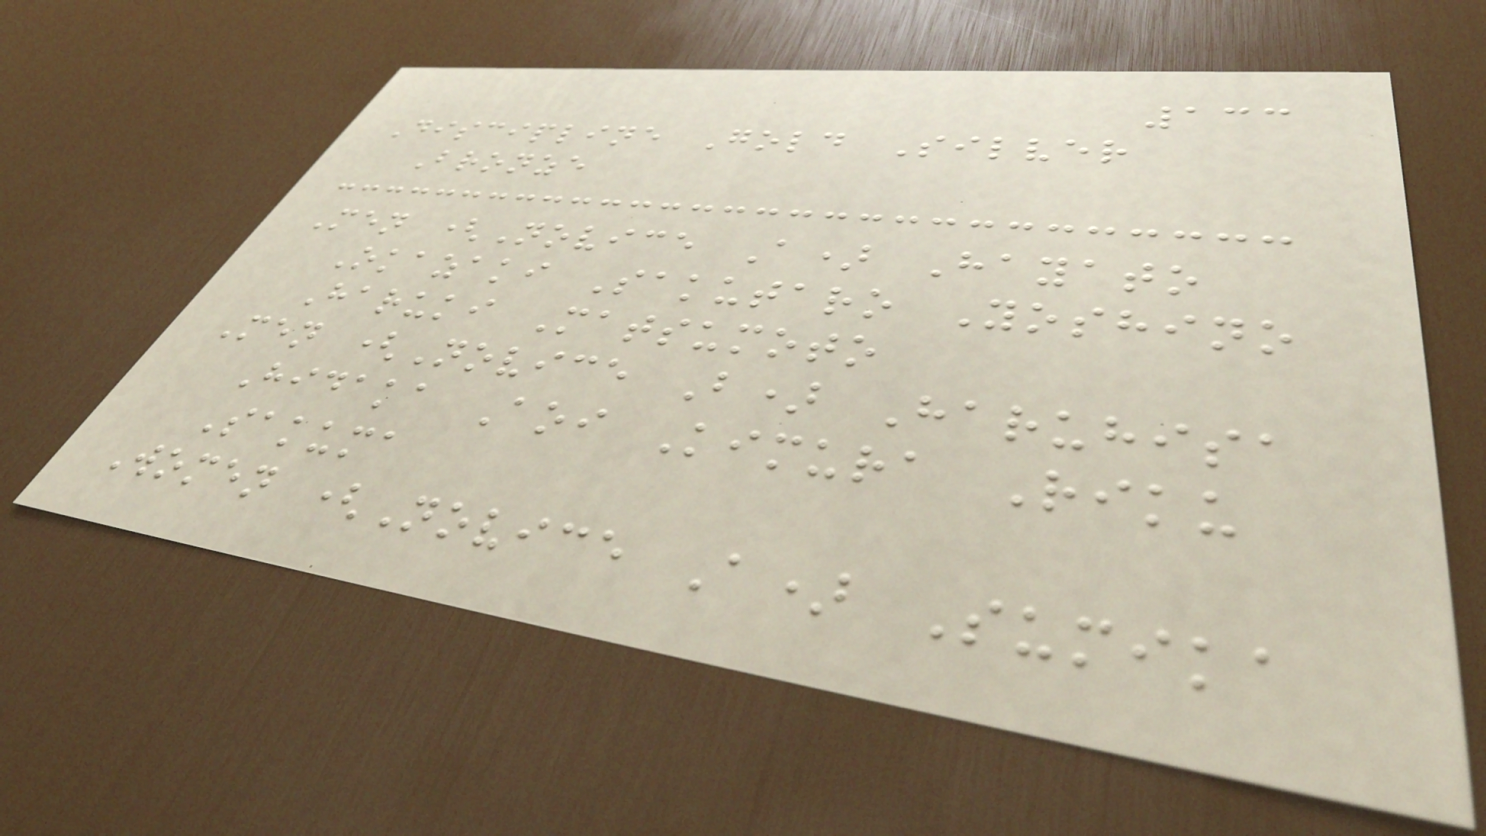133
Discipline Gold Silver
Bronze
Men (Novice A) Hayato
Okazaki Sakutaro Yoshino
Haruki Matsumoto
Men (Novice B) Haruhisa
Hidaka Aoi Kimura Riku
Sakuma
Women (Novice A) Sumika
